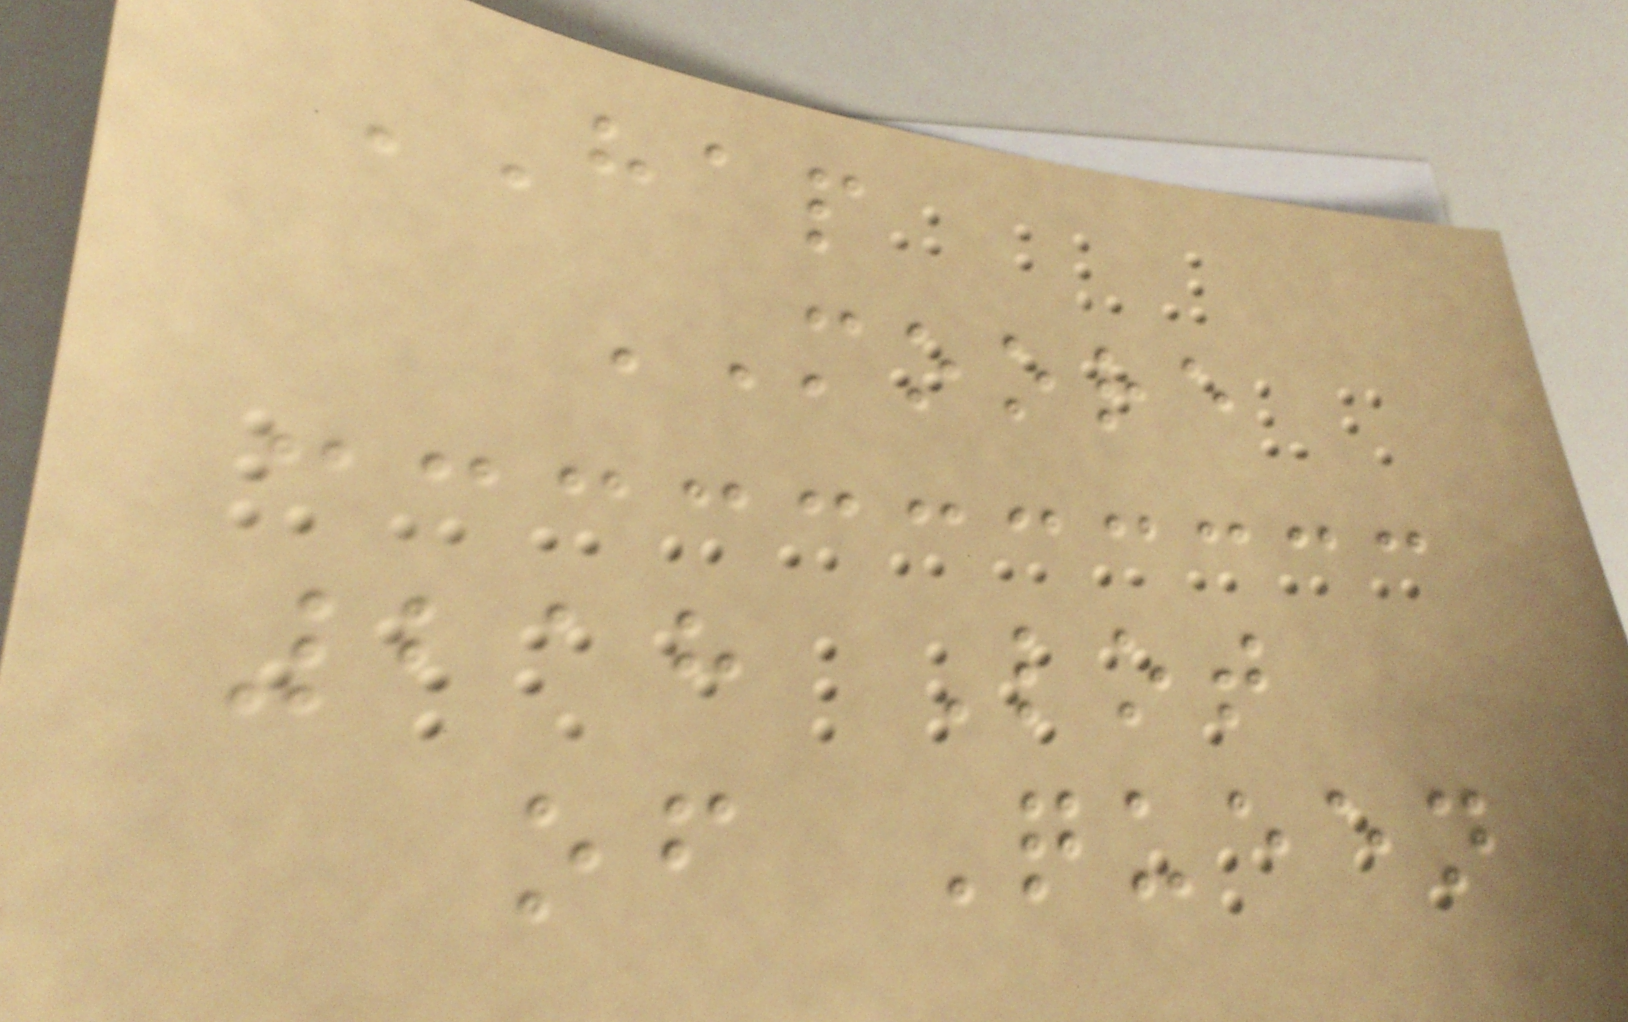HAP
MOORE
218 Lot
of Queen
